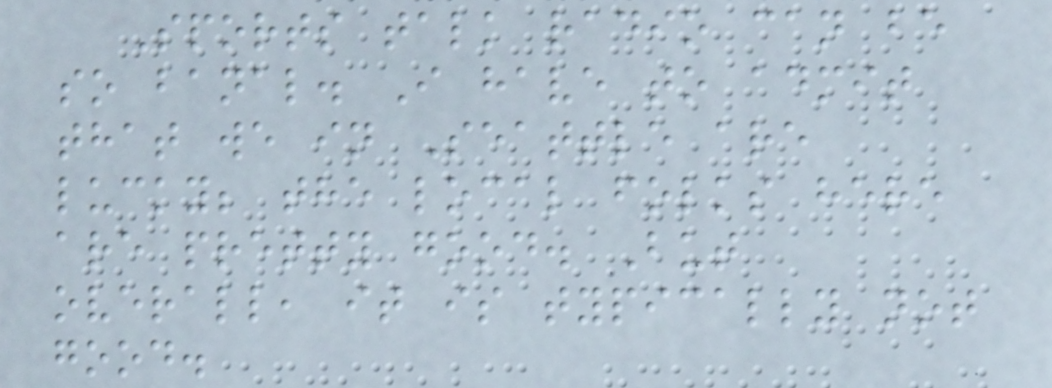Sports talk radio can be
so banal. I have to admit
that we in Seattle are
lucky; the local folks here
are pretty good. But
overall, it is typically not
good.
